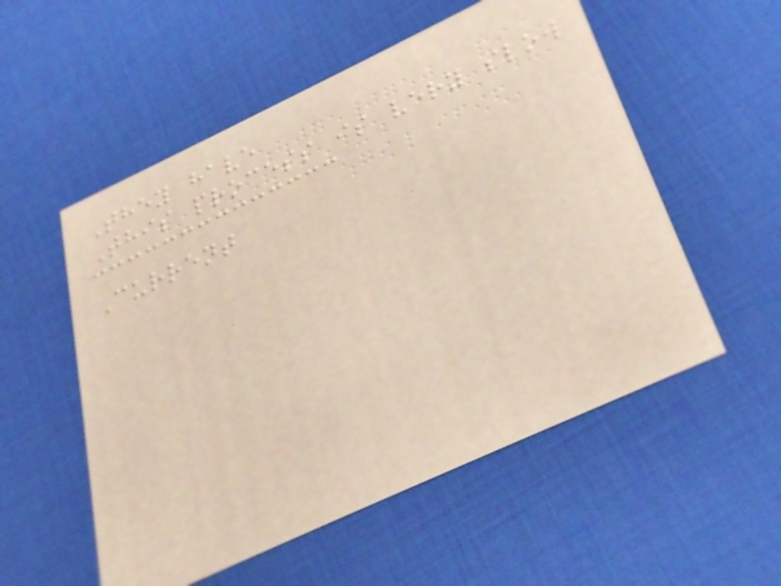They have
This process is very slow
Current
